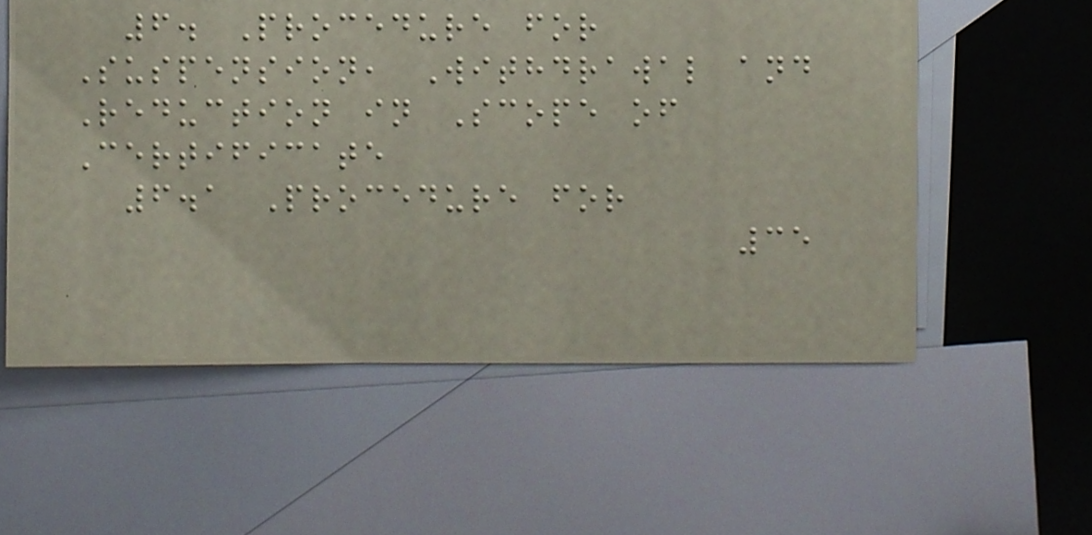6. Procedure for
Suspension, Withdrawal and
Reduction in Scope of
Certificate
6.1 Procedure for
35
